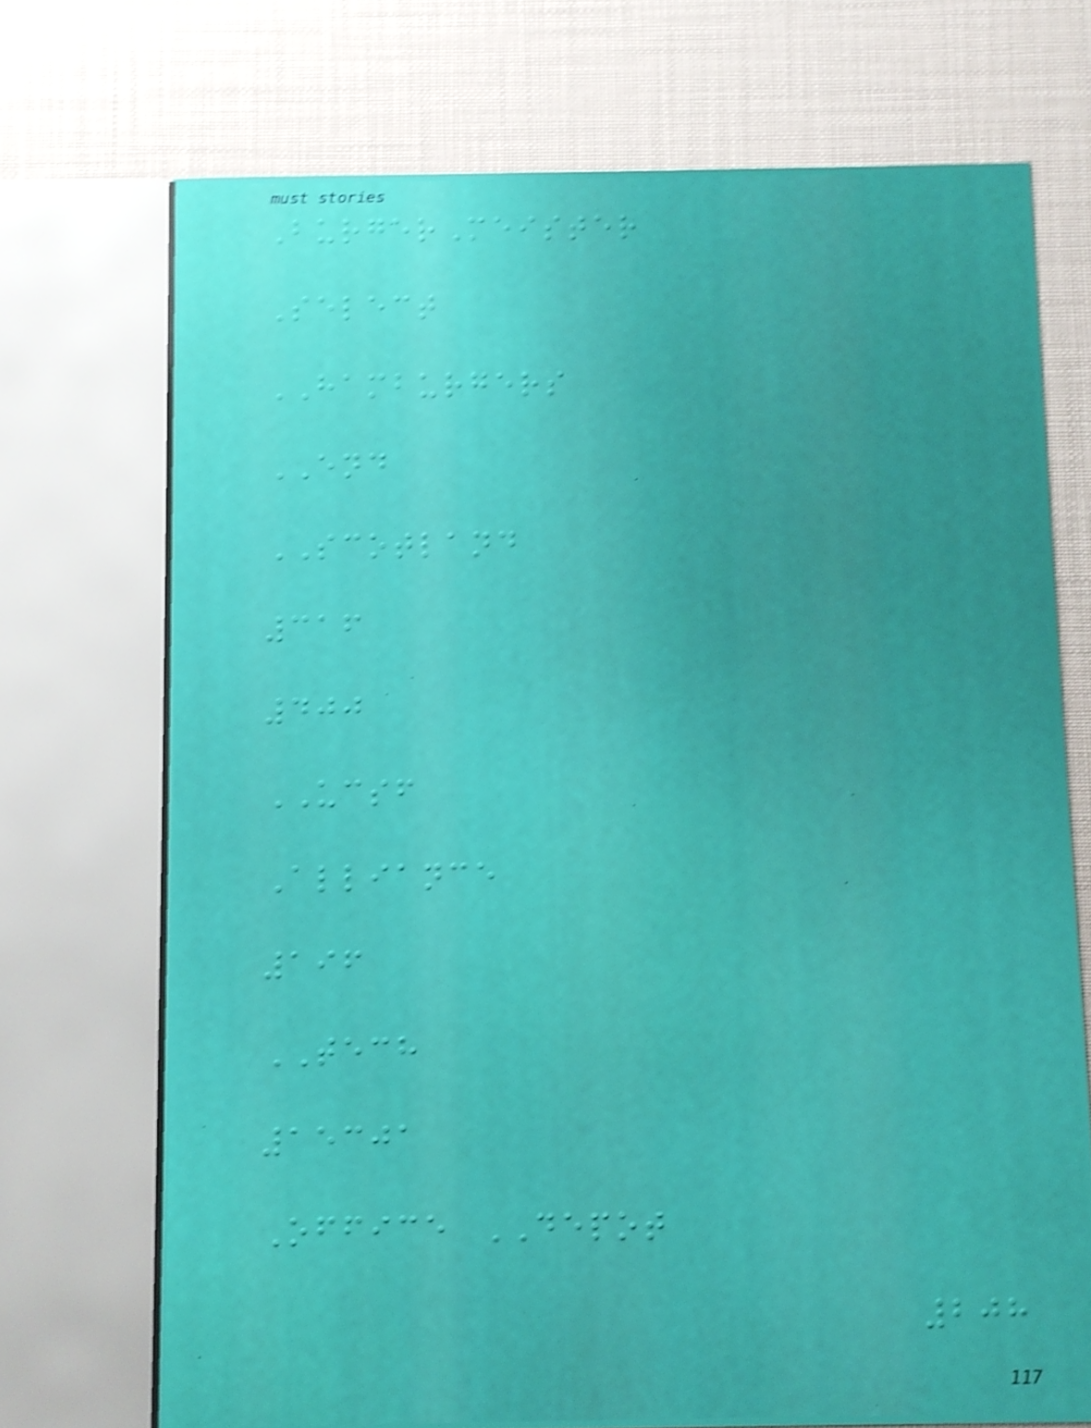BurgerMeister
Select
HAMBURGERS
END
SCOTLAND
316
400
UCSF
Alliance
196
TECH
15301
Office DEPOT
208
